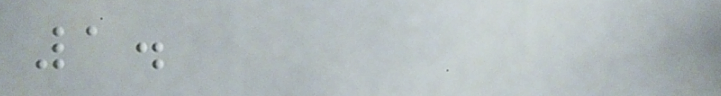1.
